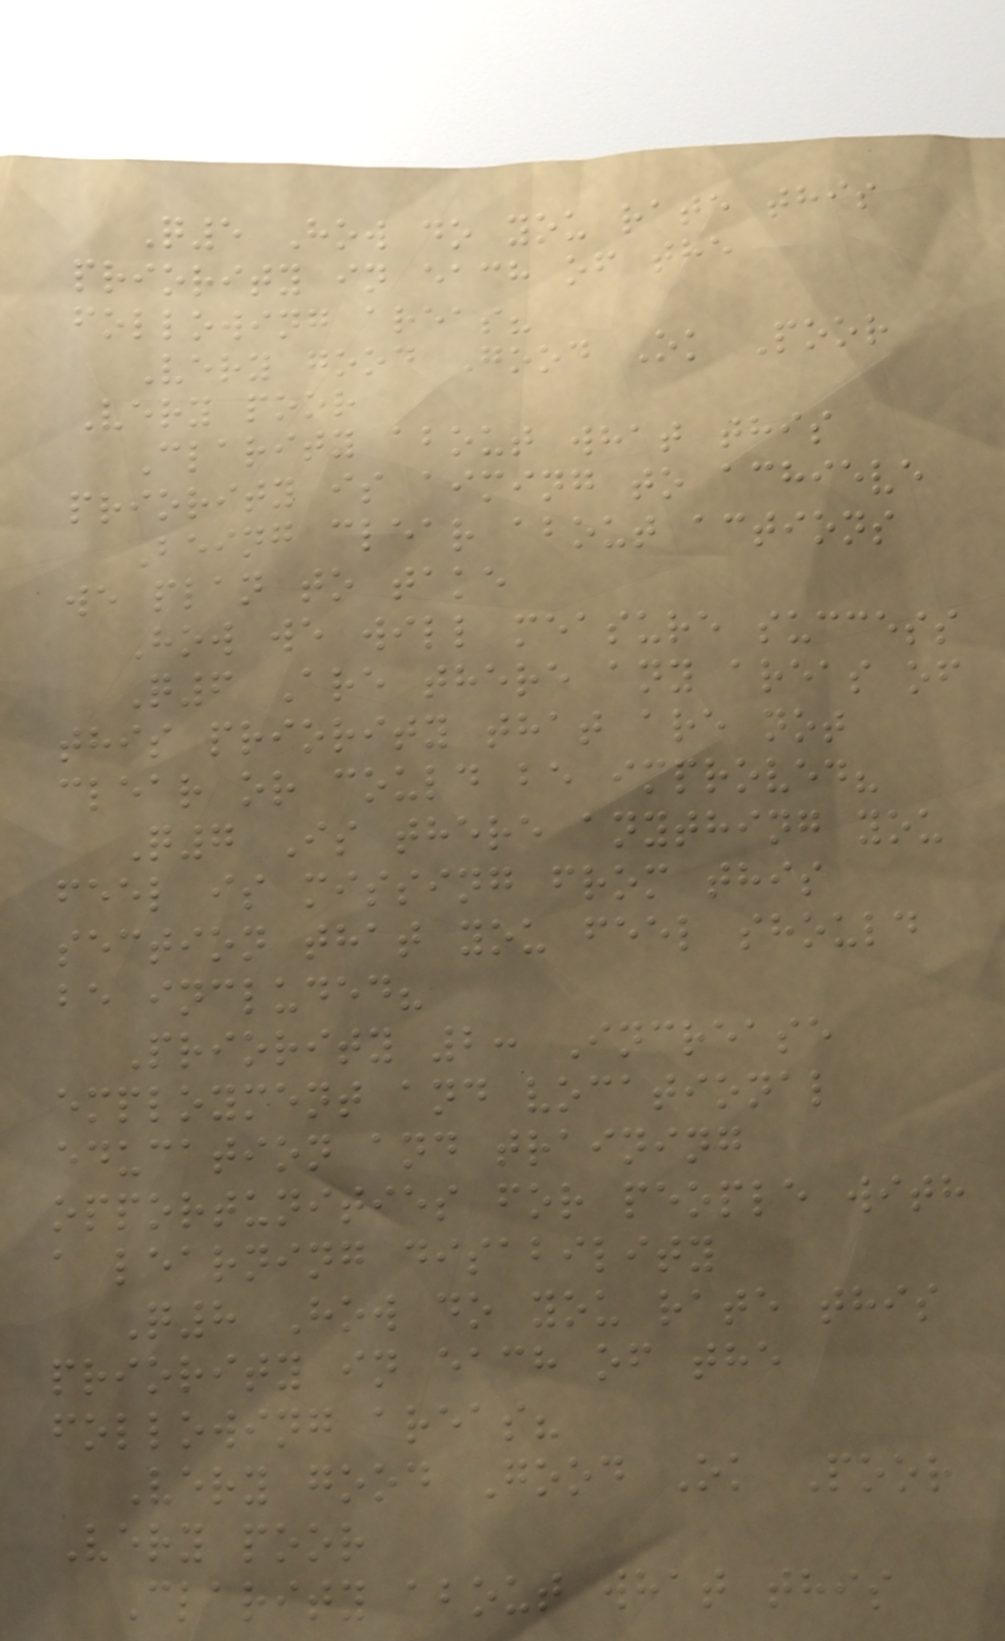Q5 How do you rate this
priority in each of the
following areas?
Very good Good Ok Poor
Very poor
Clarity about what this
priority is aiming to achieve
Being clear about actions
we plan to take
How we will measure success
Q6 Are there any areas of
this priority that are not
clear or could be improved?
Q7 Is there anything you
feel is missing from this
section that you feel should
be included?
Priority 2: Increase
employment and vocational
education and training
opportunities for people with
a learning disability
Q8 How do you rate this
priority in each of the
following areas?
Very good Good Ok Poor
Very poor
Clarity about what this
